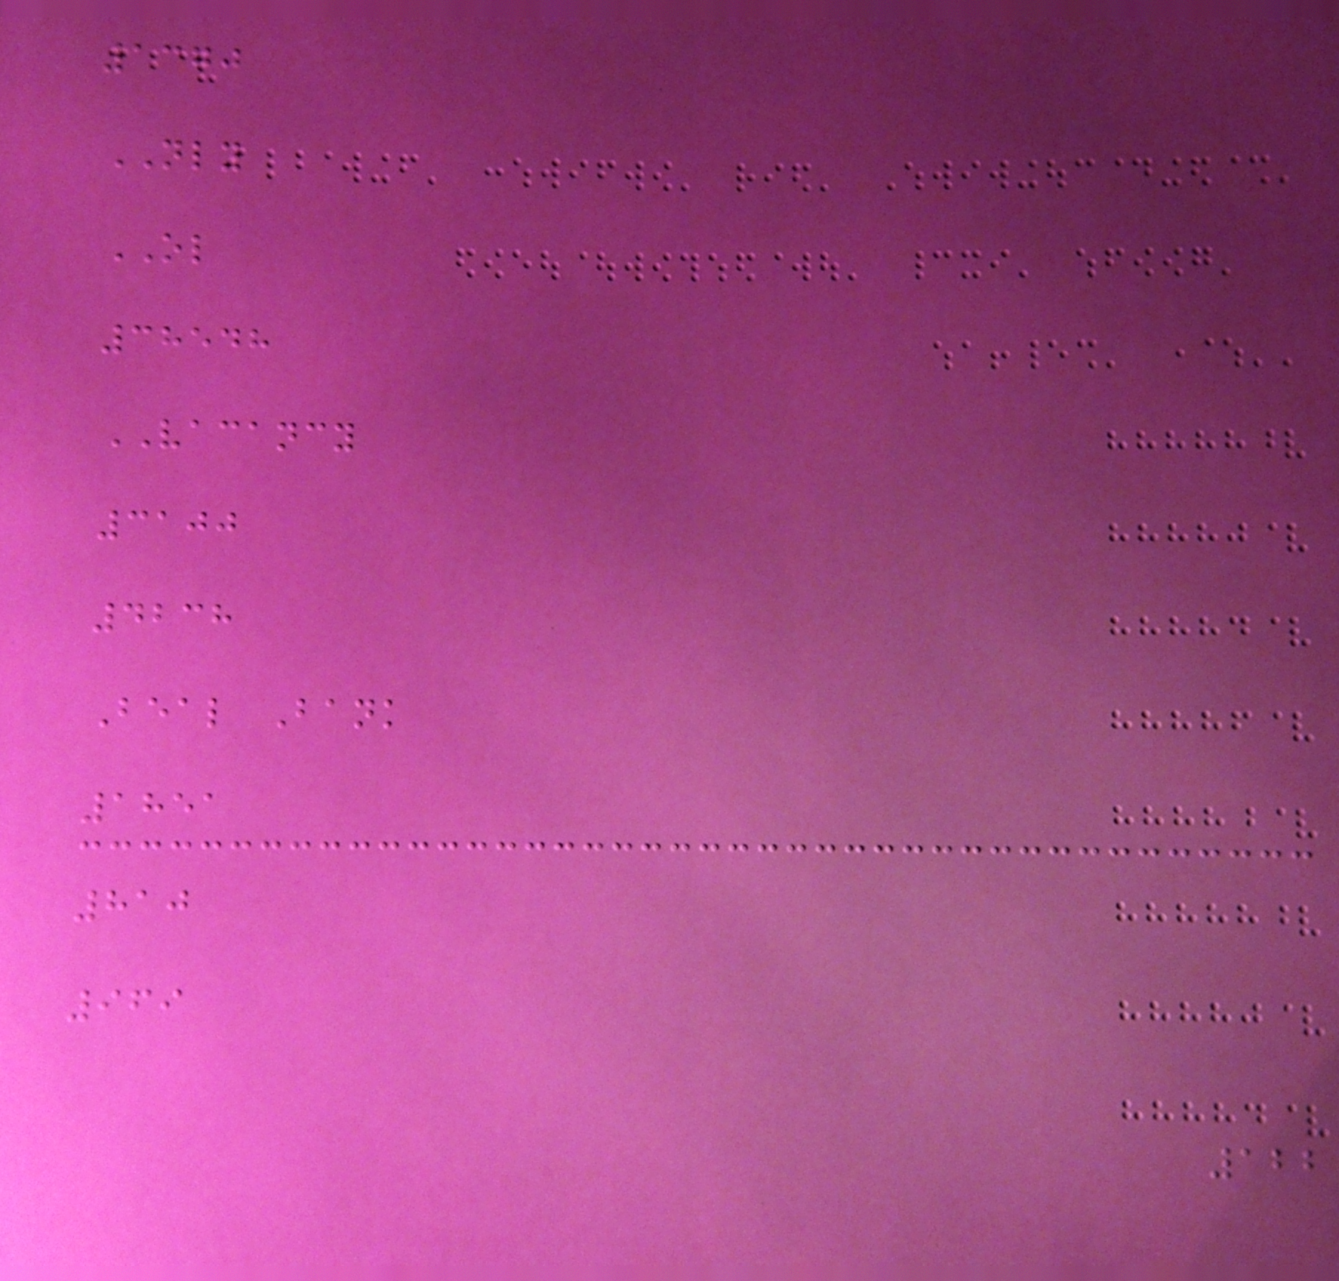1370
NLY
OL
38548
VACANCY
3100
4238
Beal Bank
1851
810
969
122
